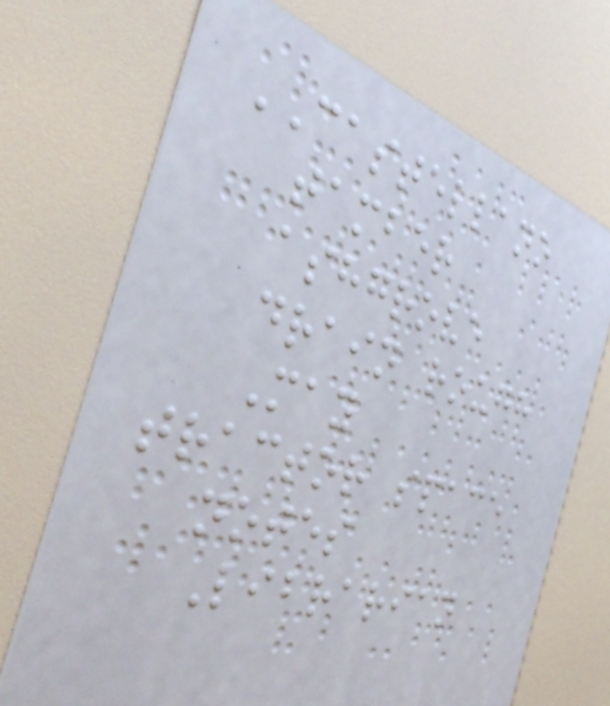CASTELLANO
tamber
ashgrove
drain rough
May
tractor space
notes
Librarian
